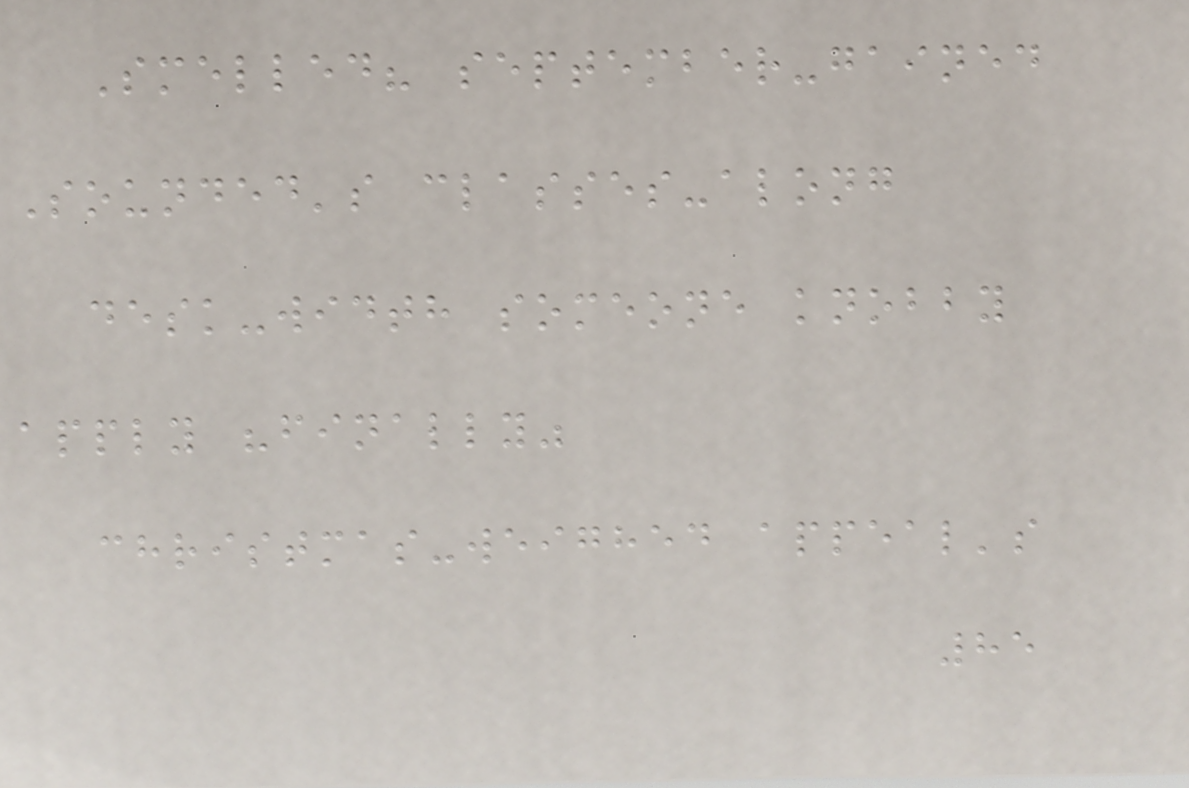Smelled? september-gained
Sounded's classes-along
desk-width someone knobby
apply "finally"
christmas-weighed appeal's
85
